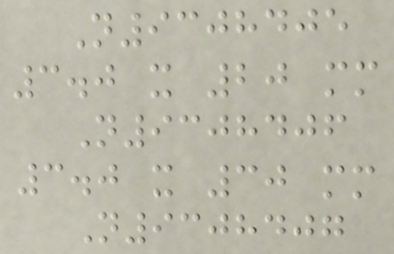N9308405
3.0 x 20 mm
N9308406
3.0 x 30 mm
N9308407
